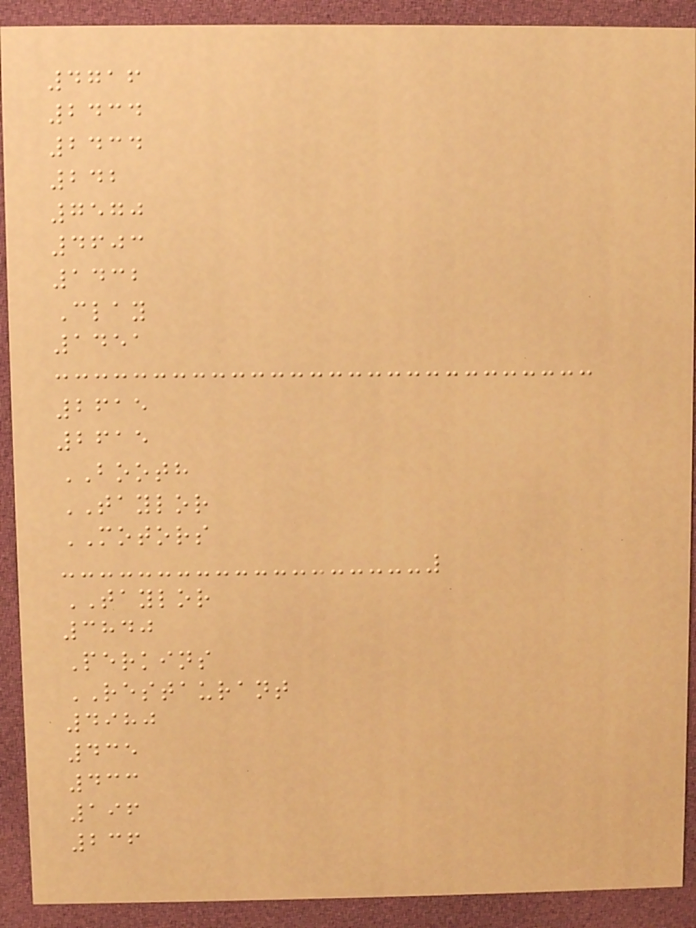4716
2434
2434
242
7570
4603
1432
Clay
1451
2615
2615
BOOTH
TAYLOR
MOTORS
TAYLOR
3840
Perkins
RESTAURANT
4980
435
433
196
236
